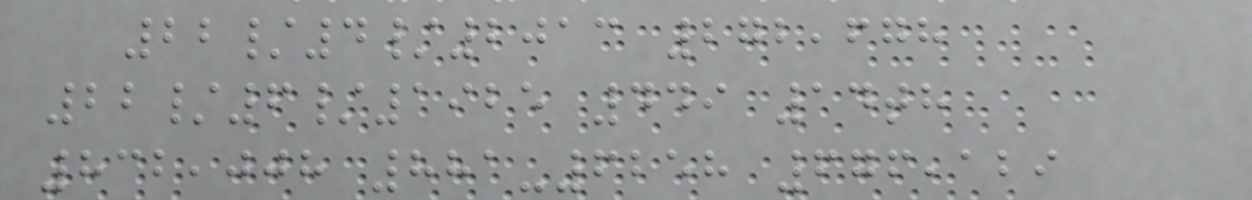22/4/2013 272,678
22/6/1925 449 14th
832,008 881-6258 676,129
